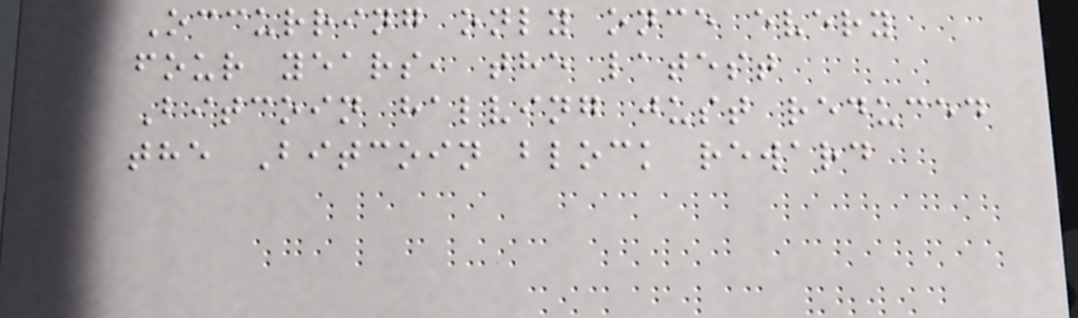Occurring only once every
four years, the latest
Bitcoin halving just reduced
the Bitcoin block reward
